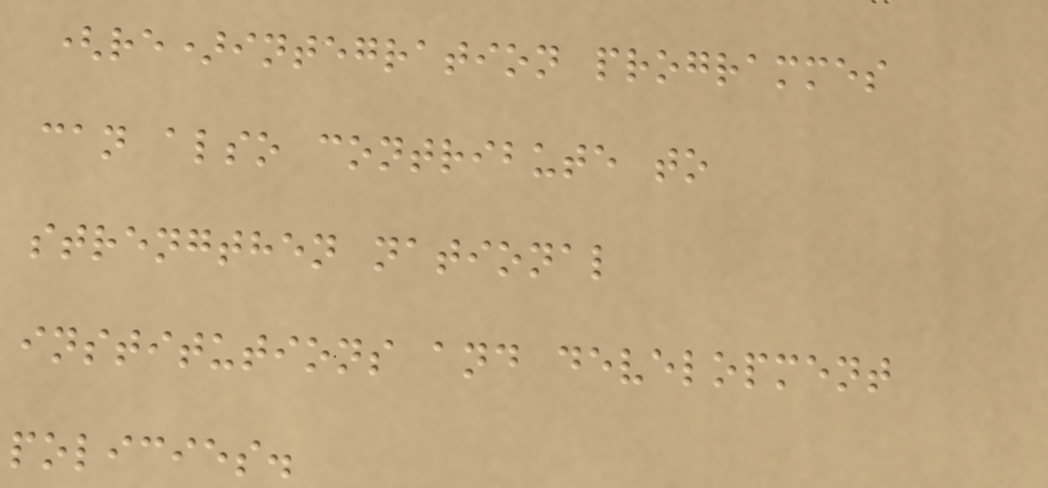(re)integration programmes
can also contribute to
strengthen national
institutions and development
policies.
